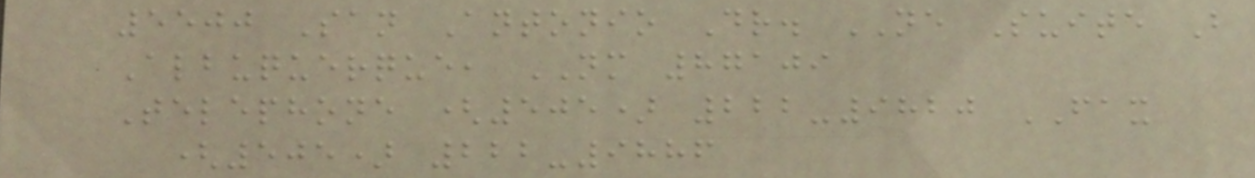5500 San Antonio Dr. NE Suite B
Albuquerque, NM 87109
Telephone (505) 222-9820 FAX
(505) 222-9886
